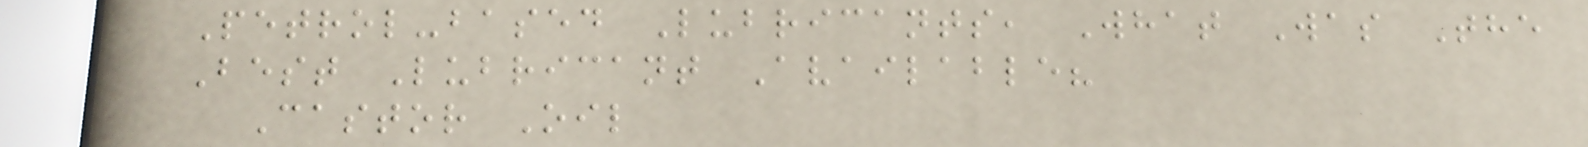Petrol-based Lubricants, What Was The
Best Lubricant Available?
Castor Oil
